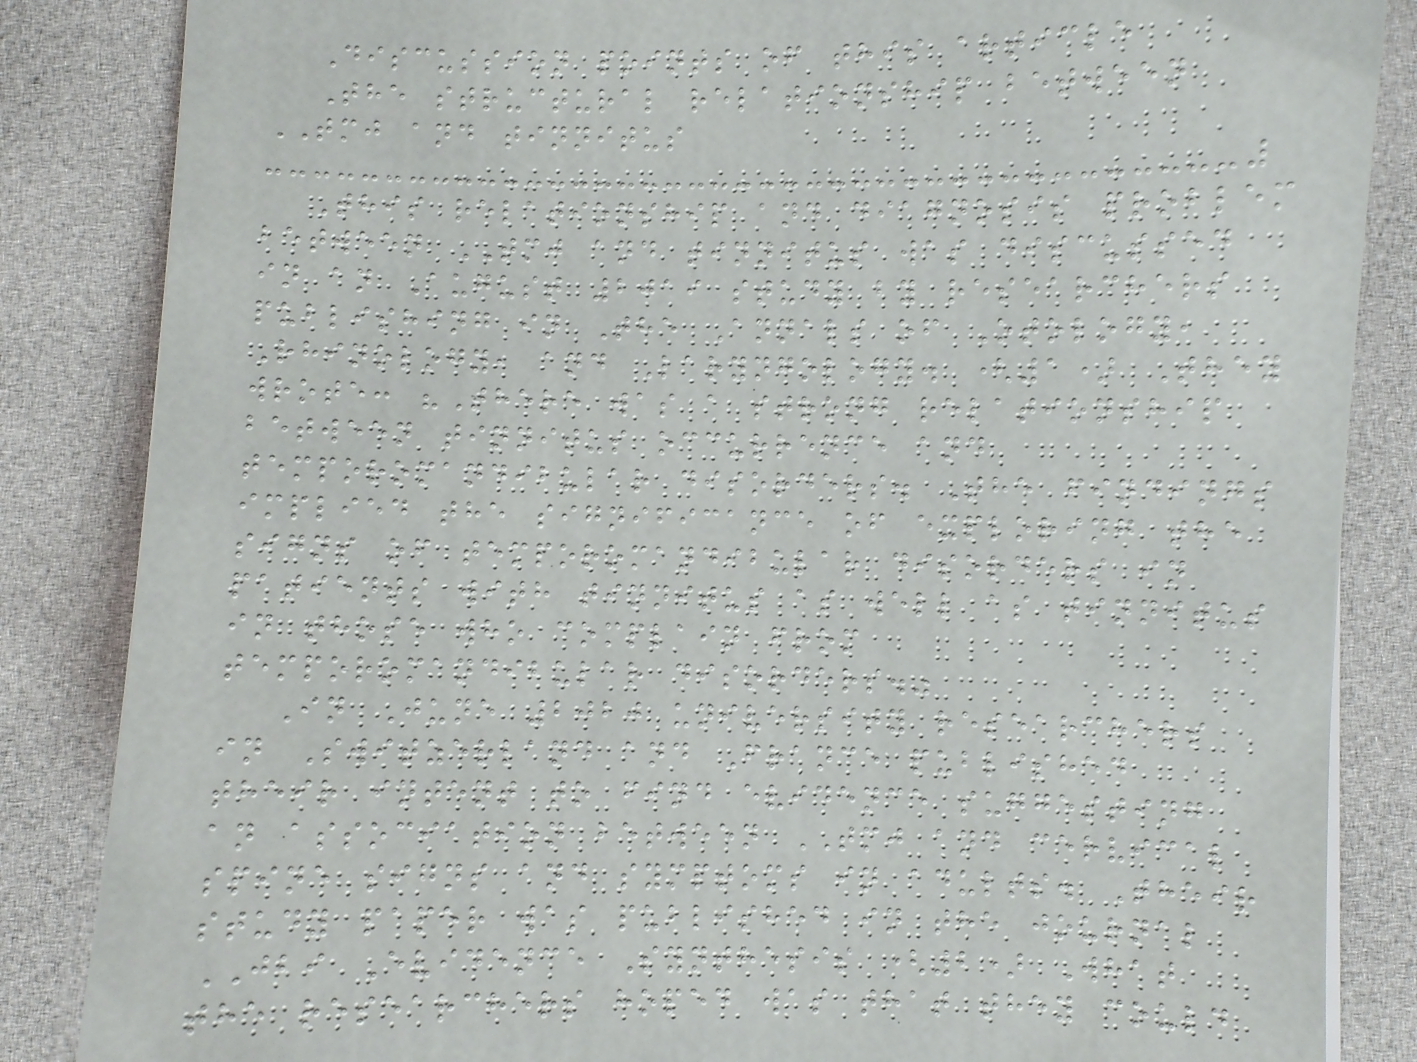Discussion points of this article
The structural relationship between
TMJ and tinnitus
This relationship and diagnosis problem
between TMJ and tinnitus was discussed
in an August 2019 study by researchers
publishing in The Annals of Otology,
Rhinology, and Laryngology. (1) They
wrote: "There was a strong relationship
between tinnitus occurrence and
temporomandibular disorders. The findings
implied the significance of exploring the
signs of temporomandibular disorders in
patients with tinnitus as well as tinnitus
in those who complain from
temporomandibular disorders."
In June 2020 university researchers
in Switzerland and France published
their intent to find evidence suggesting
an association between TMJ and cervical
spine signs and symptoms in adults. Their
study paper was published in the journal
JBI Evidence Synthesis (2) What
the researchers hoped was that they could
